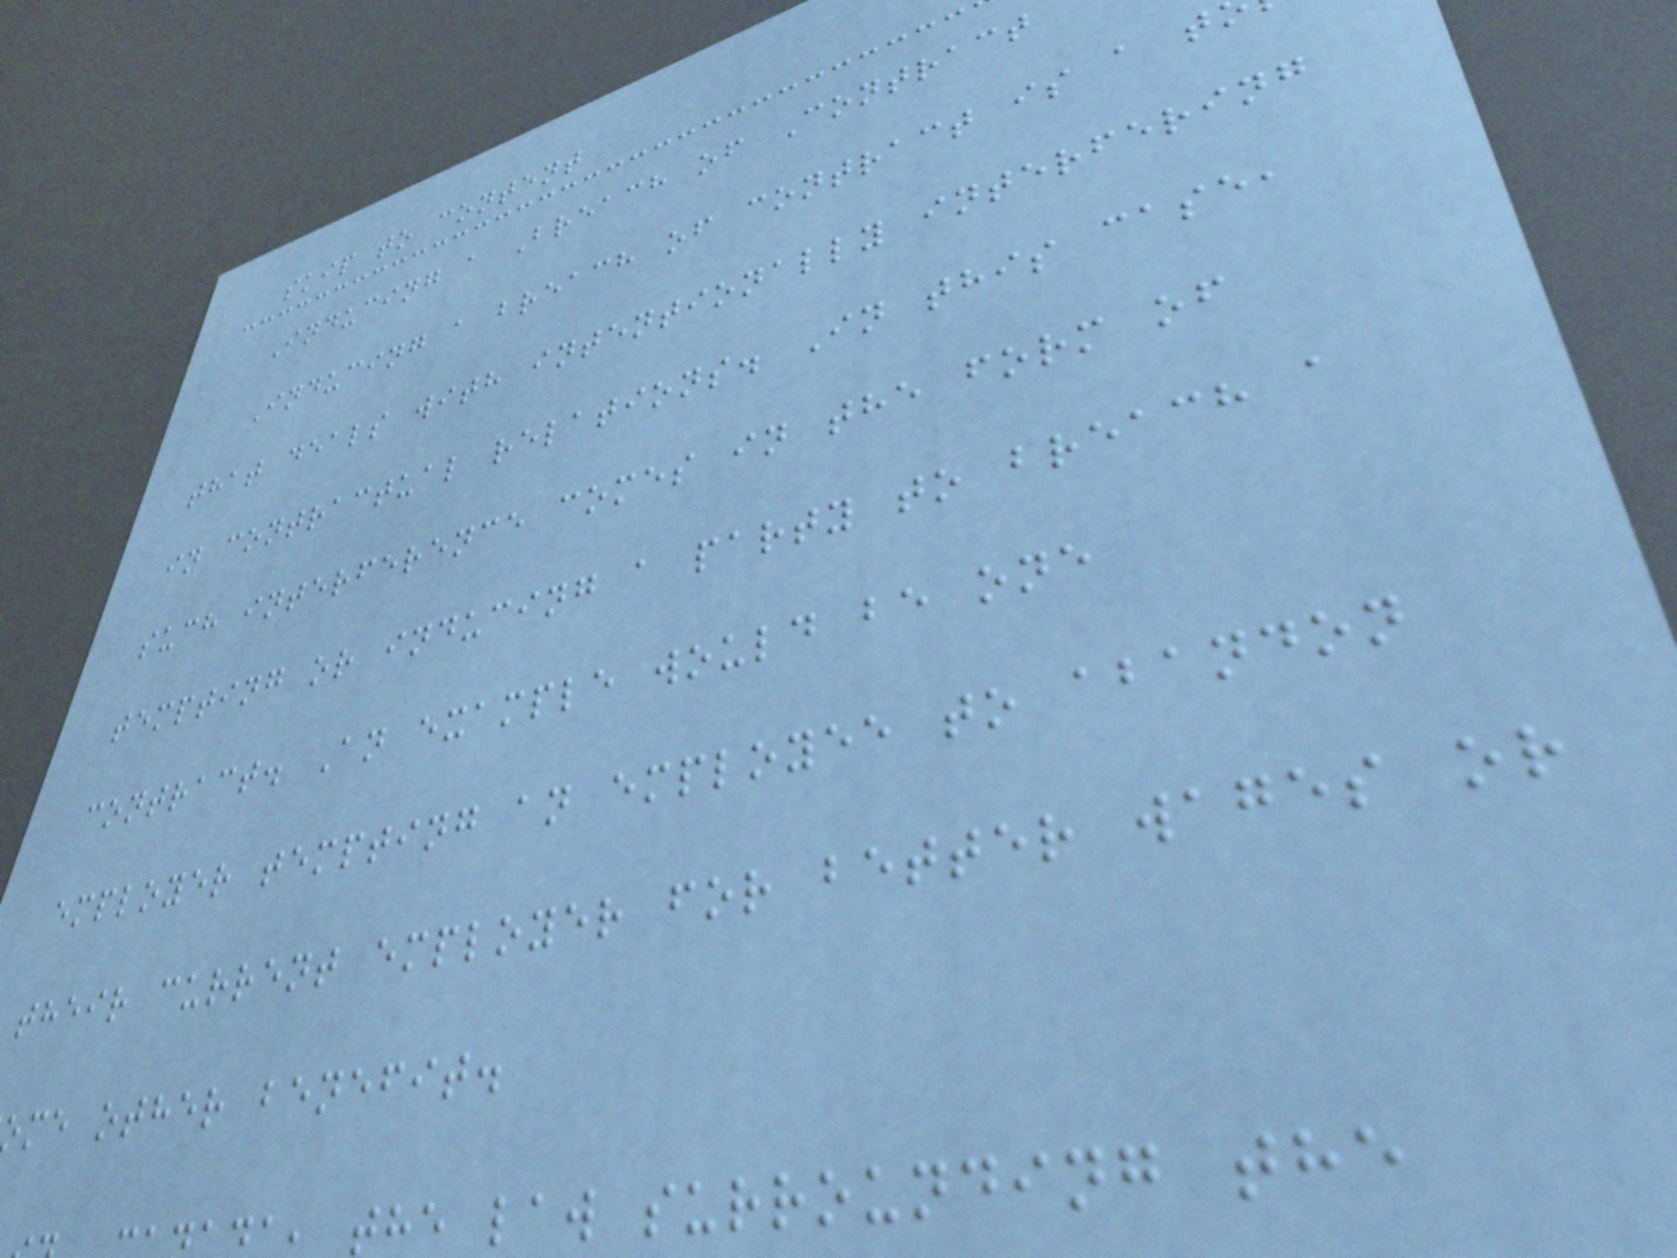skip to content
Inducing a Breach of Contract
Inducing a breach of contract is a t
that deals with intentionally interfering
in contractual relations. In this case,
such interference comes in the form of
tempting or inducing a party to breach a
contract. An example would be one
employer tempting an employee to abandon
their current employer for better wages or
me other benefit.
the law surrounding the
